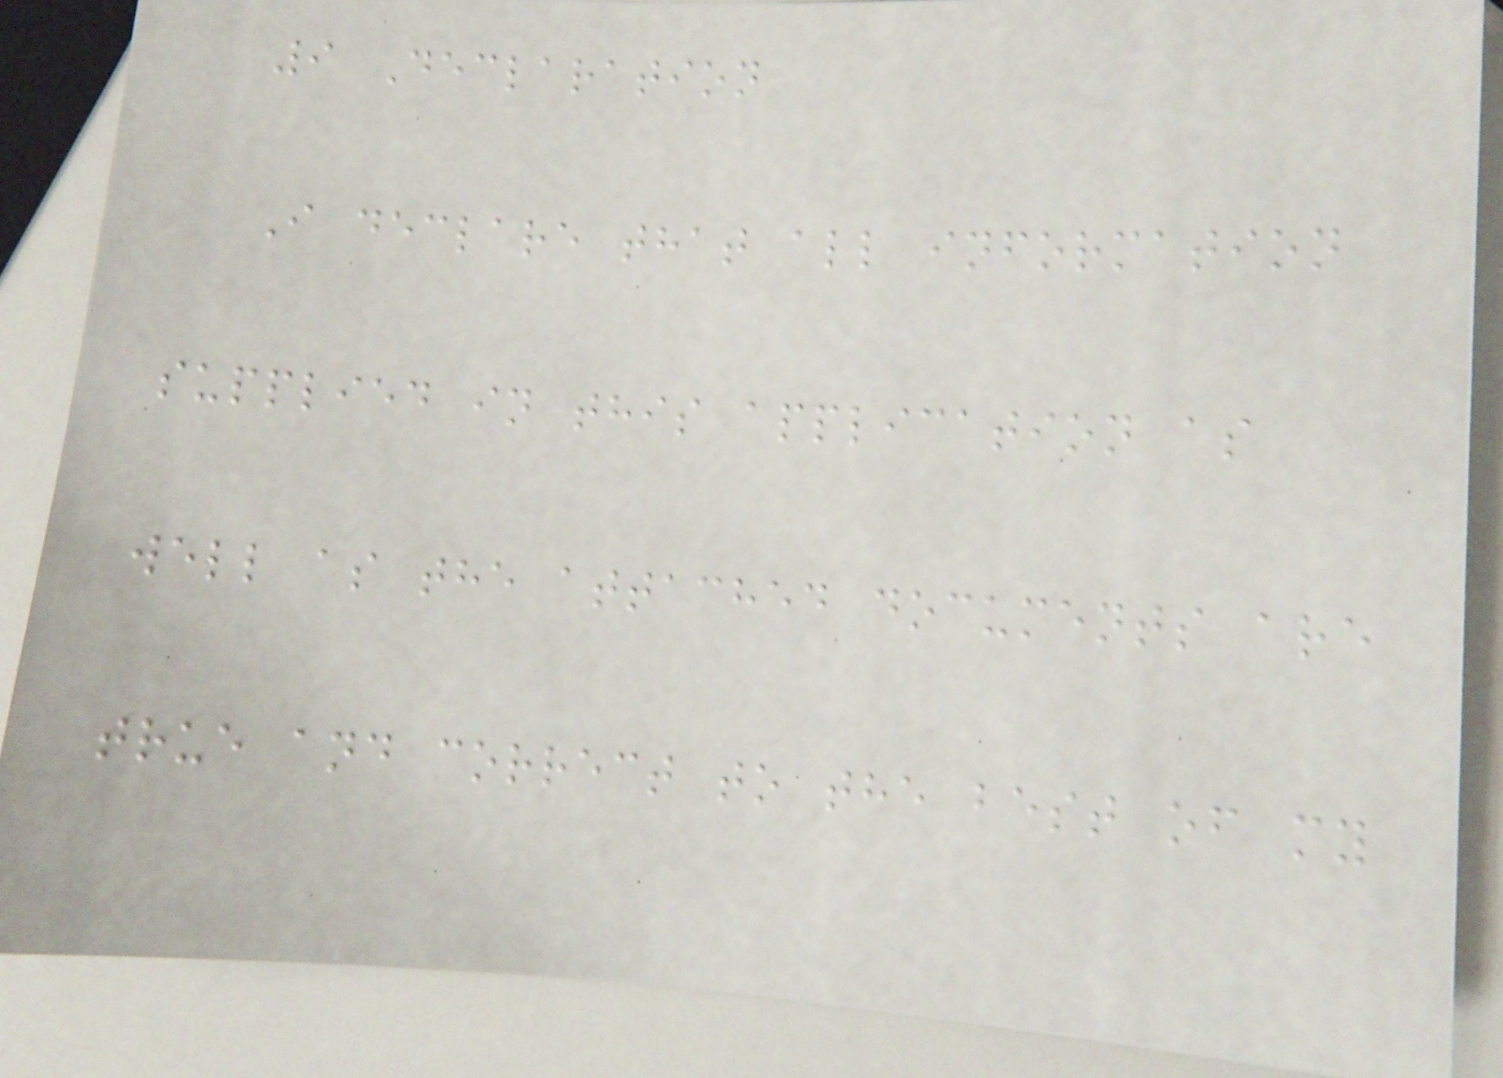9 Declaration
I declare that all information
supplied in this application as
well as the attached documents are
true and correct to the best of my
